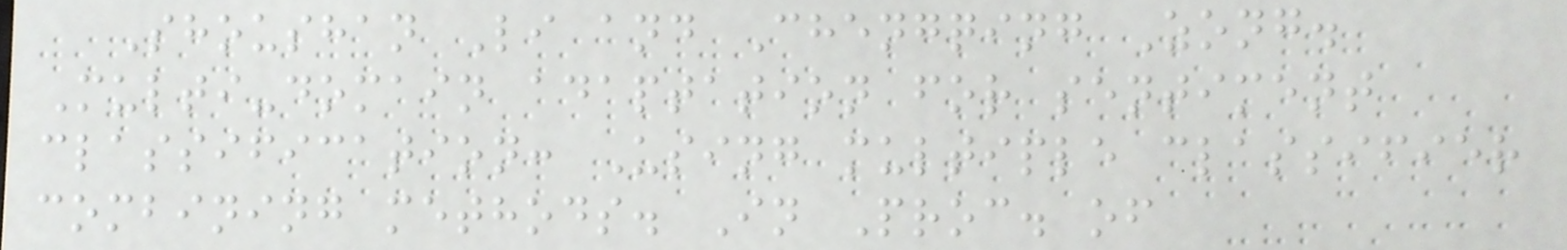Shoushan Li and Chengqing Zong.
Multi-domain adaptation for sentiment
classification: Using multiple classifier
combining methods. In Proc. of
